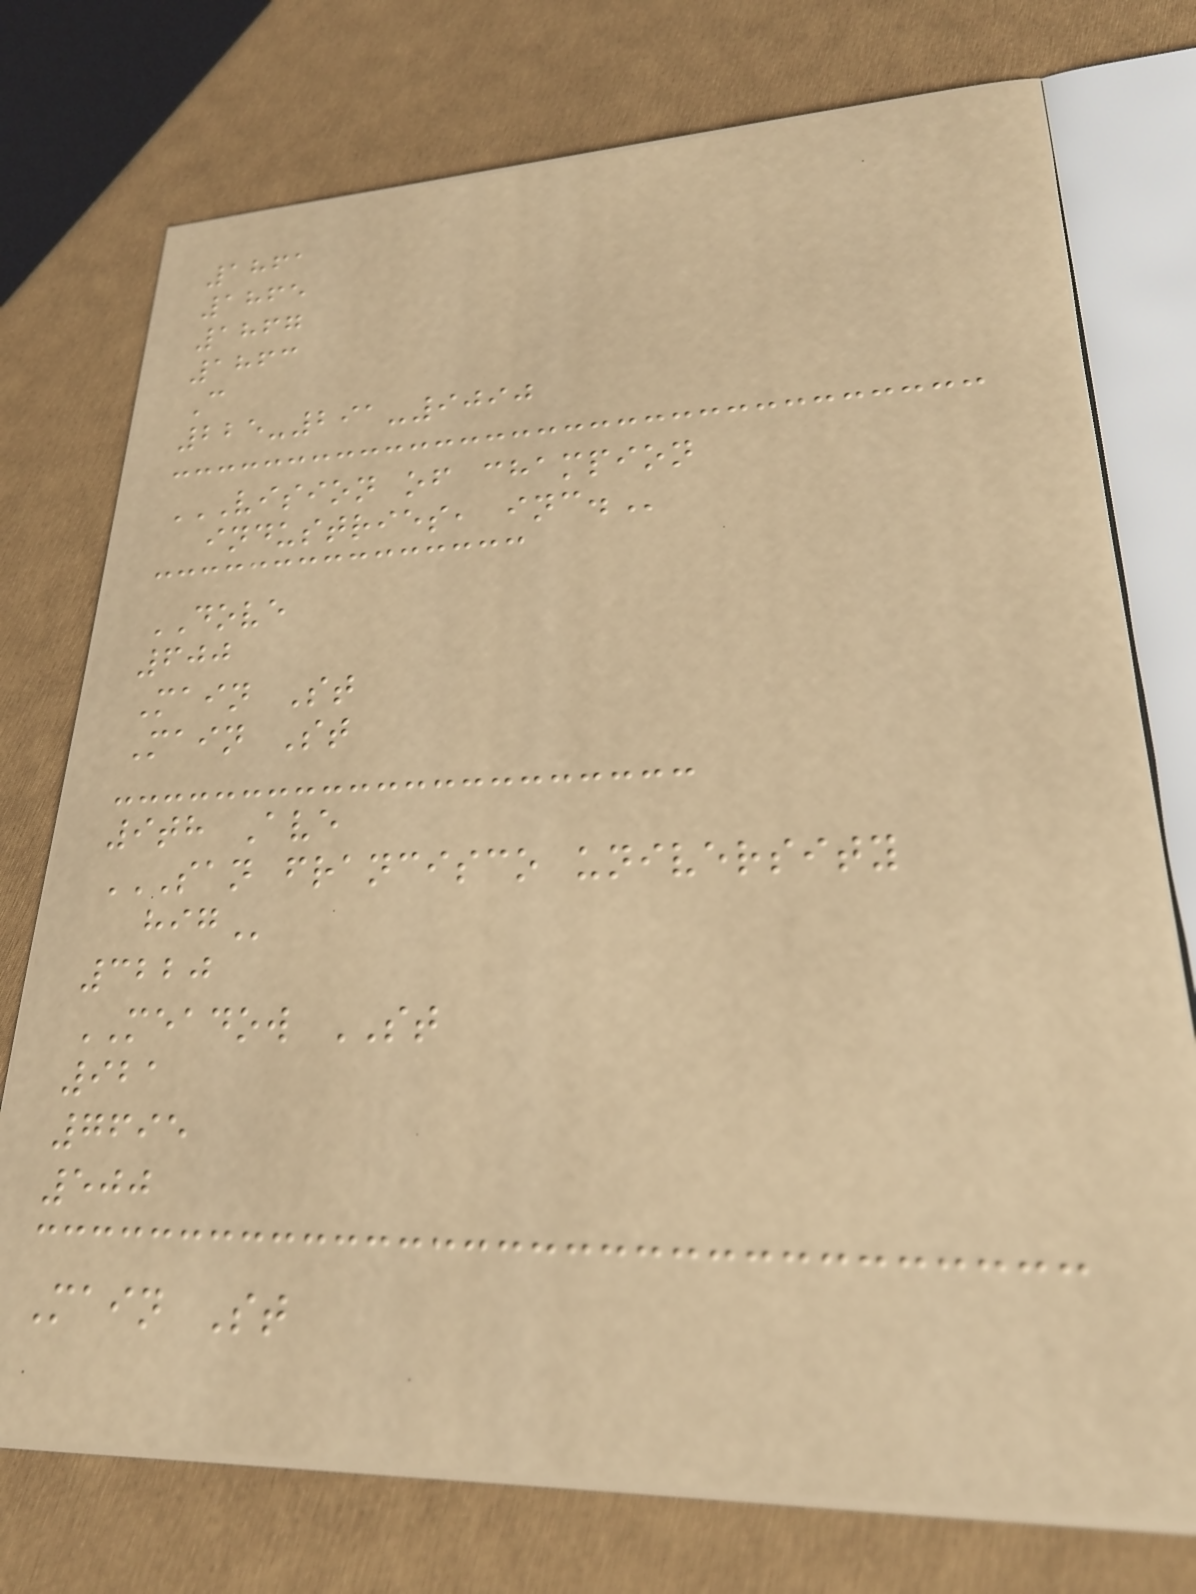1861
1865
1867
1863
C
225-291-9090
VISION OF CHAMPION
INDUSTRIES, INC.
DOVE
600
Main St
Main St
9th Ave
SAN FRANCISCO UNIVERSITY
HIG
3220
MEADOW ST
921
7695
500
Main St
